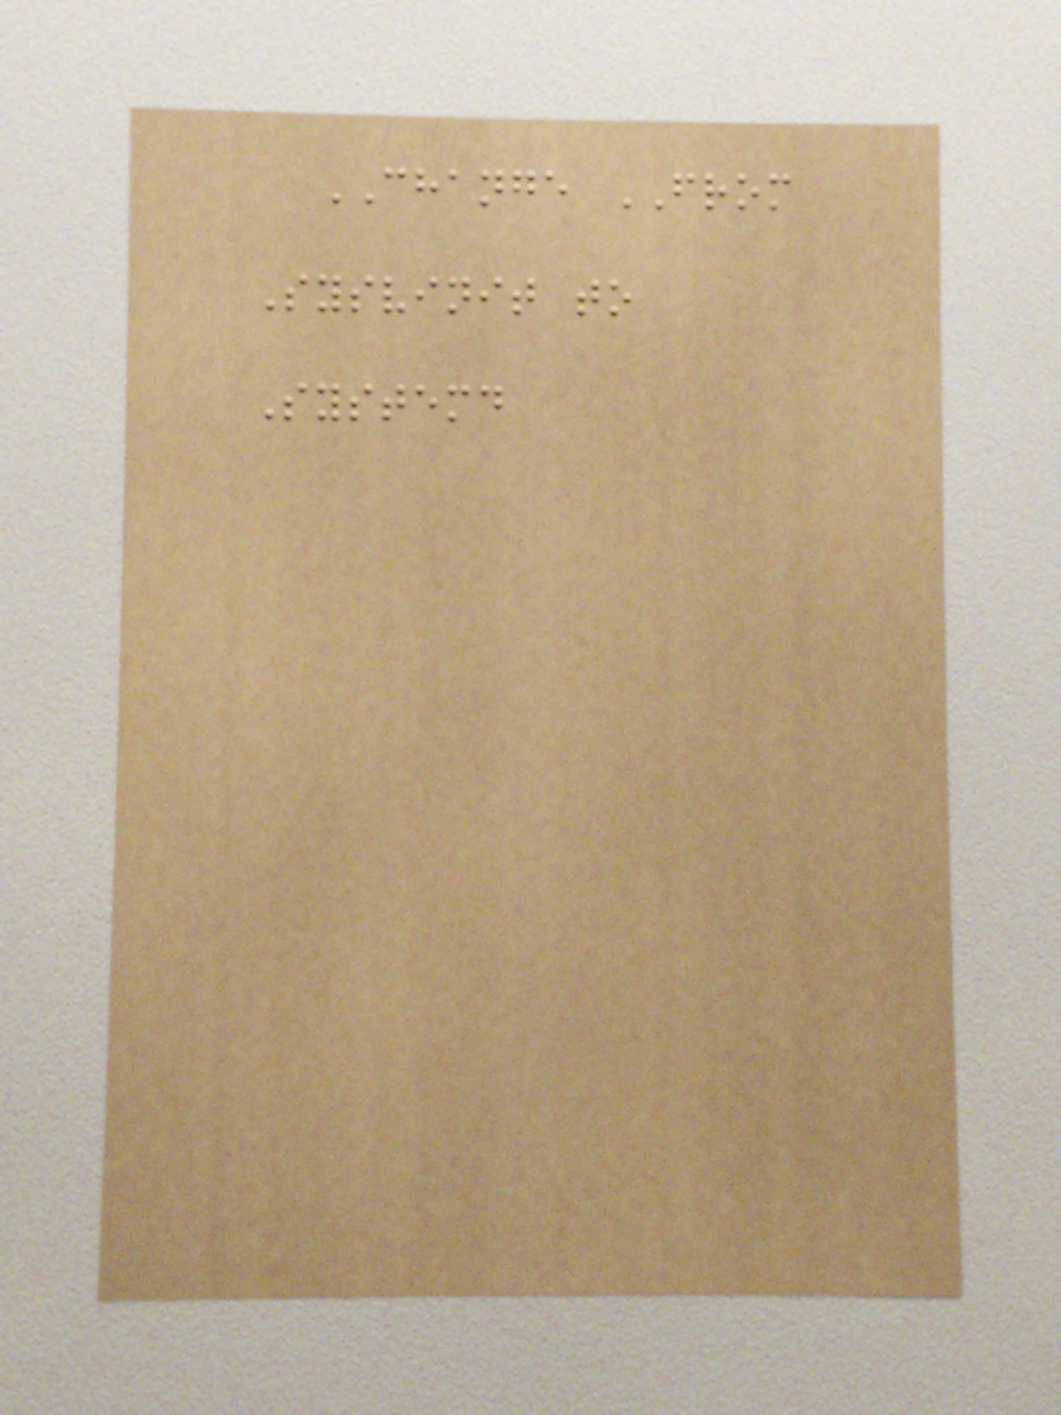CHANGE FROM
Sysvinit to
Systemd
